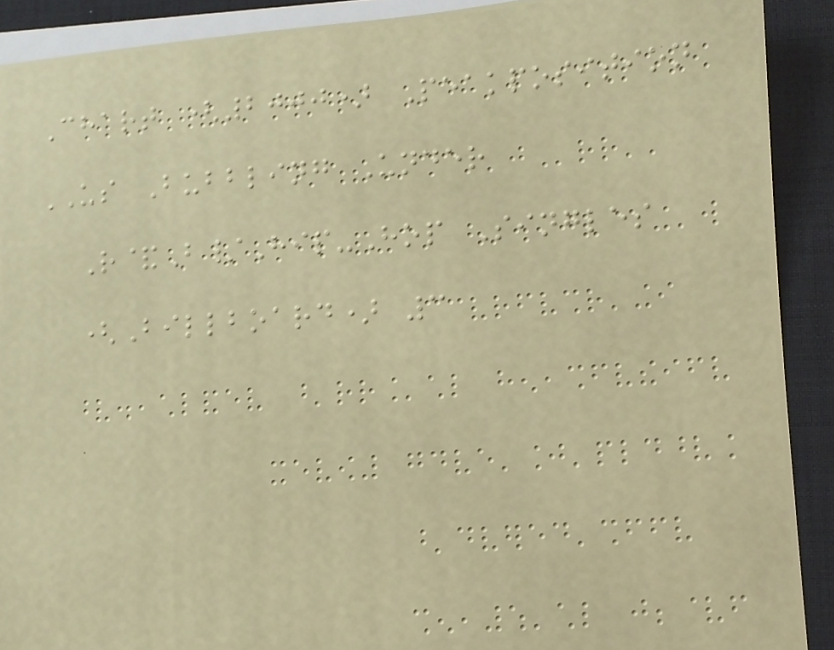Chart (2000) Peakposition
US Bubbling Under
R&B/Hip-Hop Singles
(Billboard) 3
